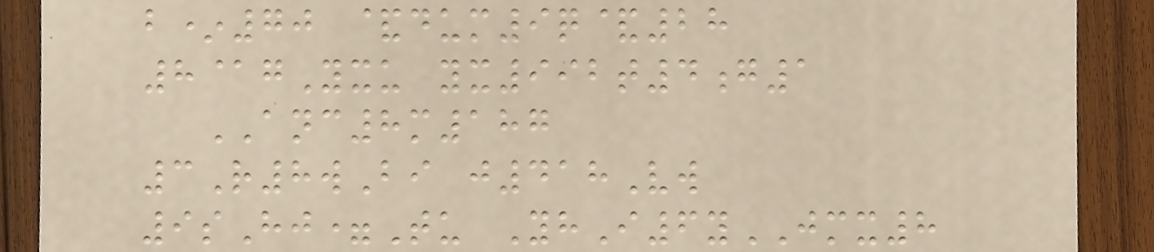b*70 &dum9q&28
8@gYxu yx992t4g1
ANC8m187
3R8wBi j418Vw
9sHj=Tu YhI6yJMX8
